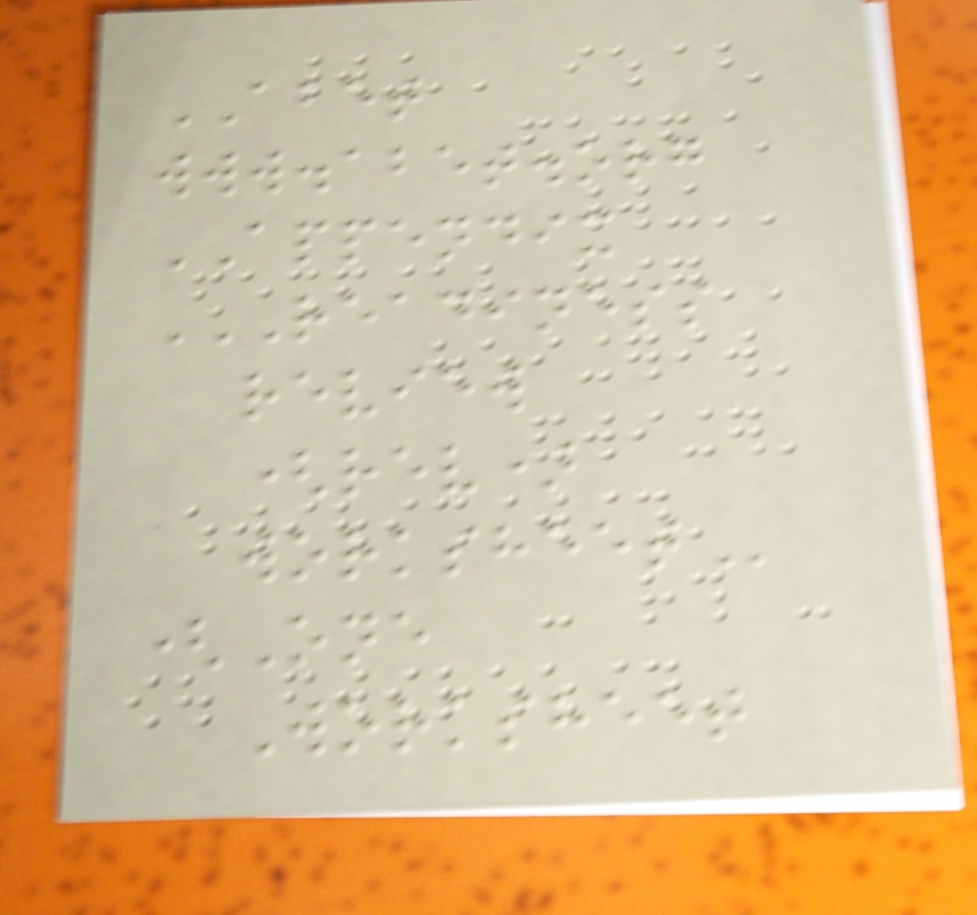ABET
www.abet.org
APPENDIX
READINESS
REVIEW
(REV)
WORKSHEET
(One
Worksheet
